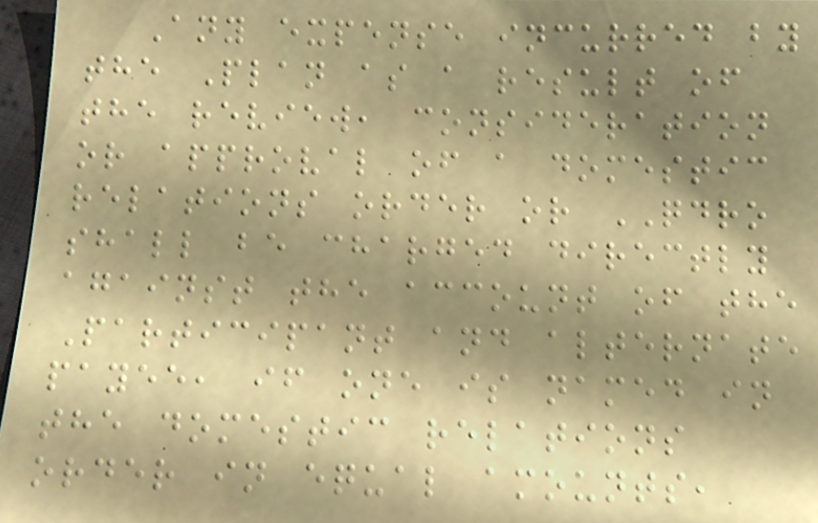Any expense incurred by
the Plan as a result of
the review, consideration
or approval of a domestic
relations order or QDRO
shall be charged directly
against the account of the
Participant and alternate
payee, if one is named in
the domestic relations
order in equal amounts,
